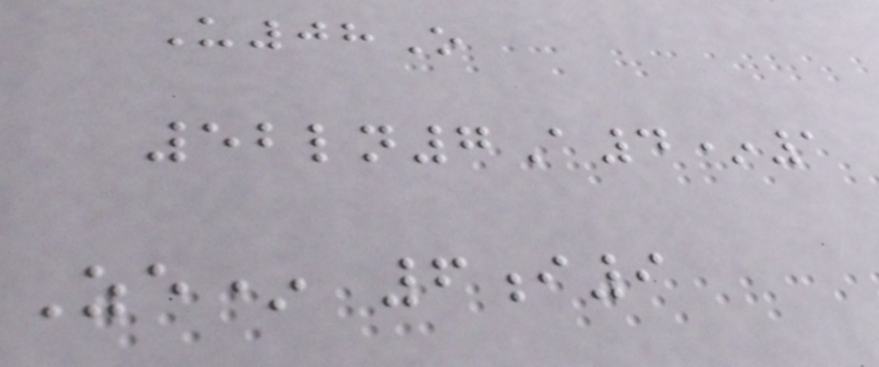U08O
52ln7A4*1
Ze* 6i9
